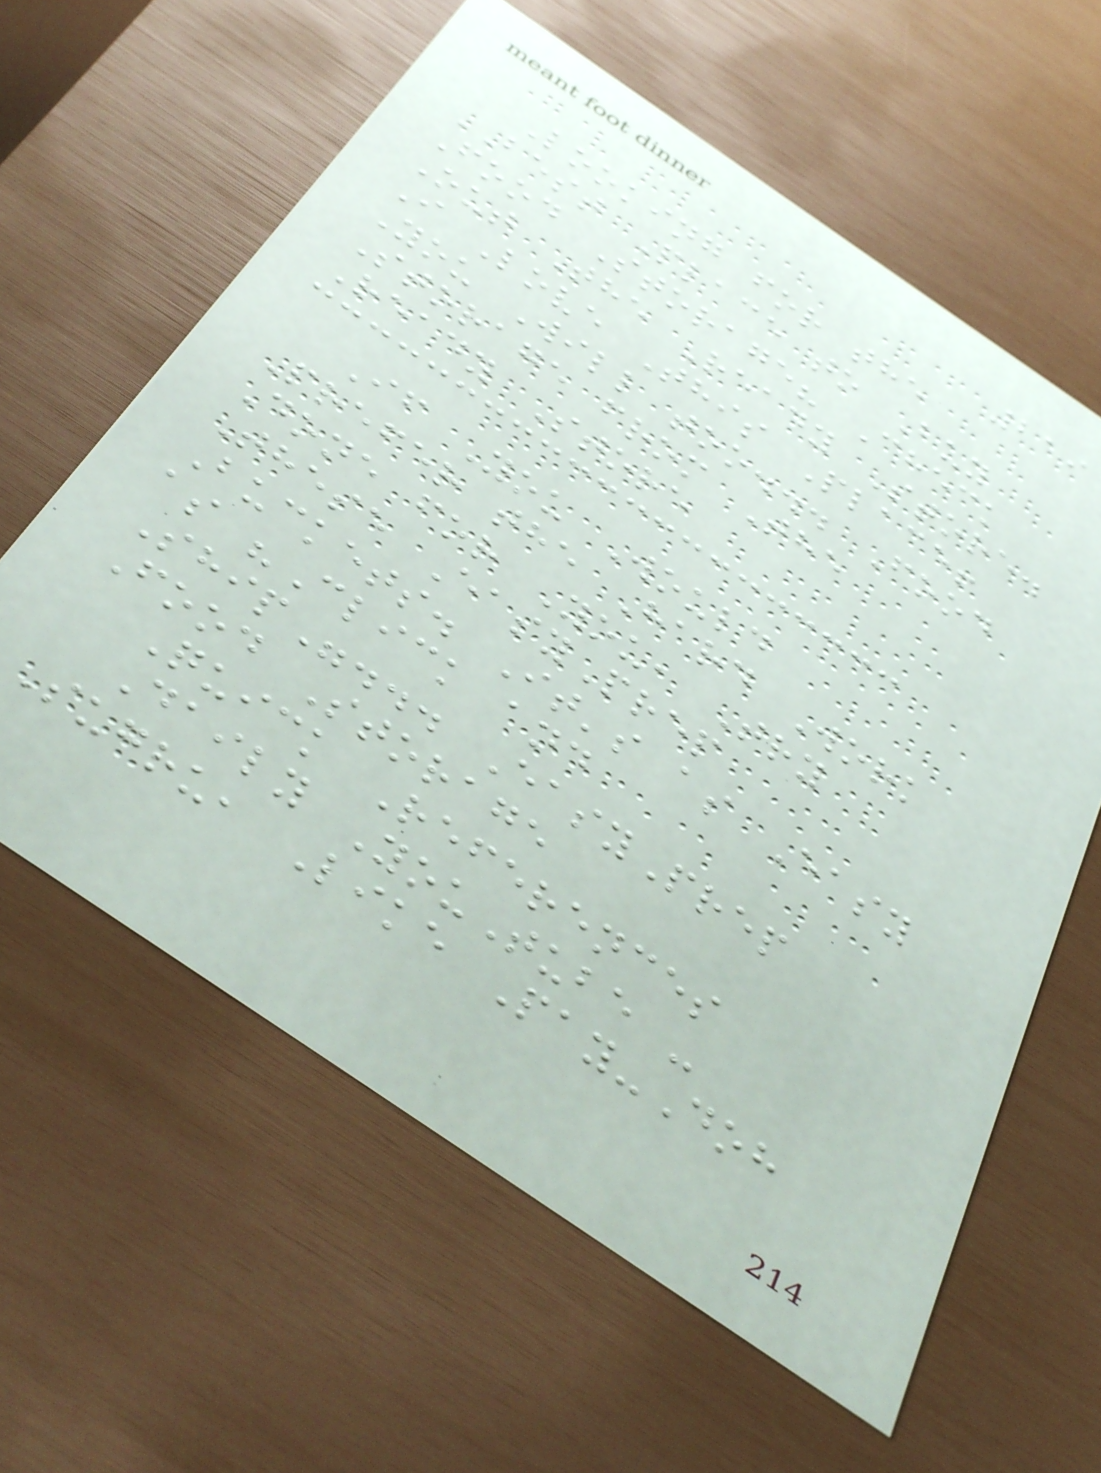219
Looking for the
BEST Place to Buy
Food Storage? Check
Out The Ready Store.
I Love This Place!
You Will too... Food
Storage from The
Ready Store
If You Would
Prefer the Hard Work
Done for You, Try
These EasyPrep
Buckets. It's as Easy
as "Click and
Ship"... EasyPrep
Food Storage
Quick References
Daily YouTube -
Sugru, Like Pay-Doh
